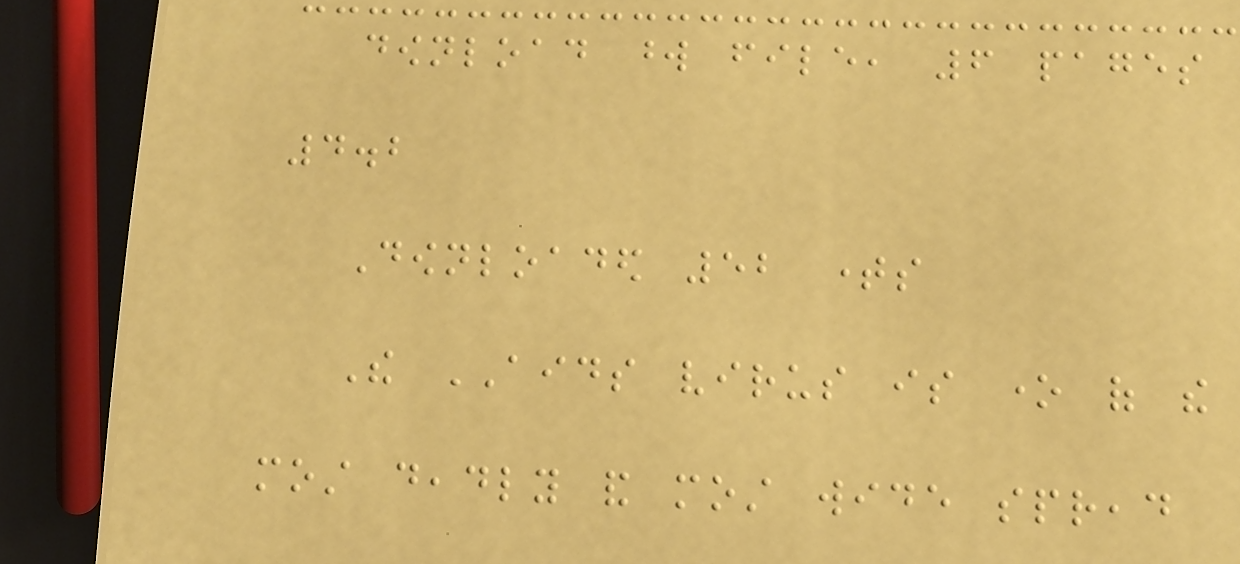download word file, 6 pages
4.2
Downloaded 52 times
The AIDS virus is one of the
most deadly and most wide spread
